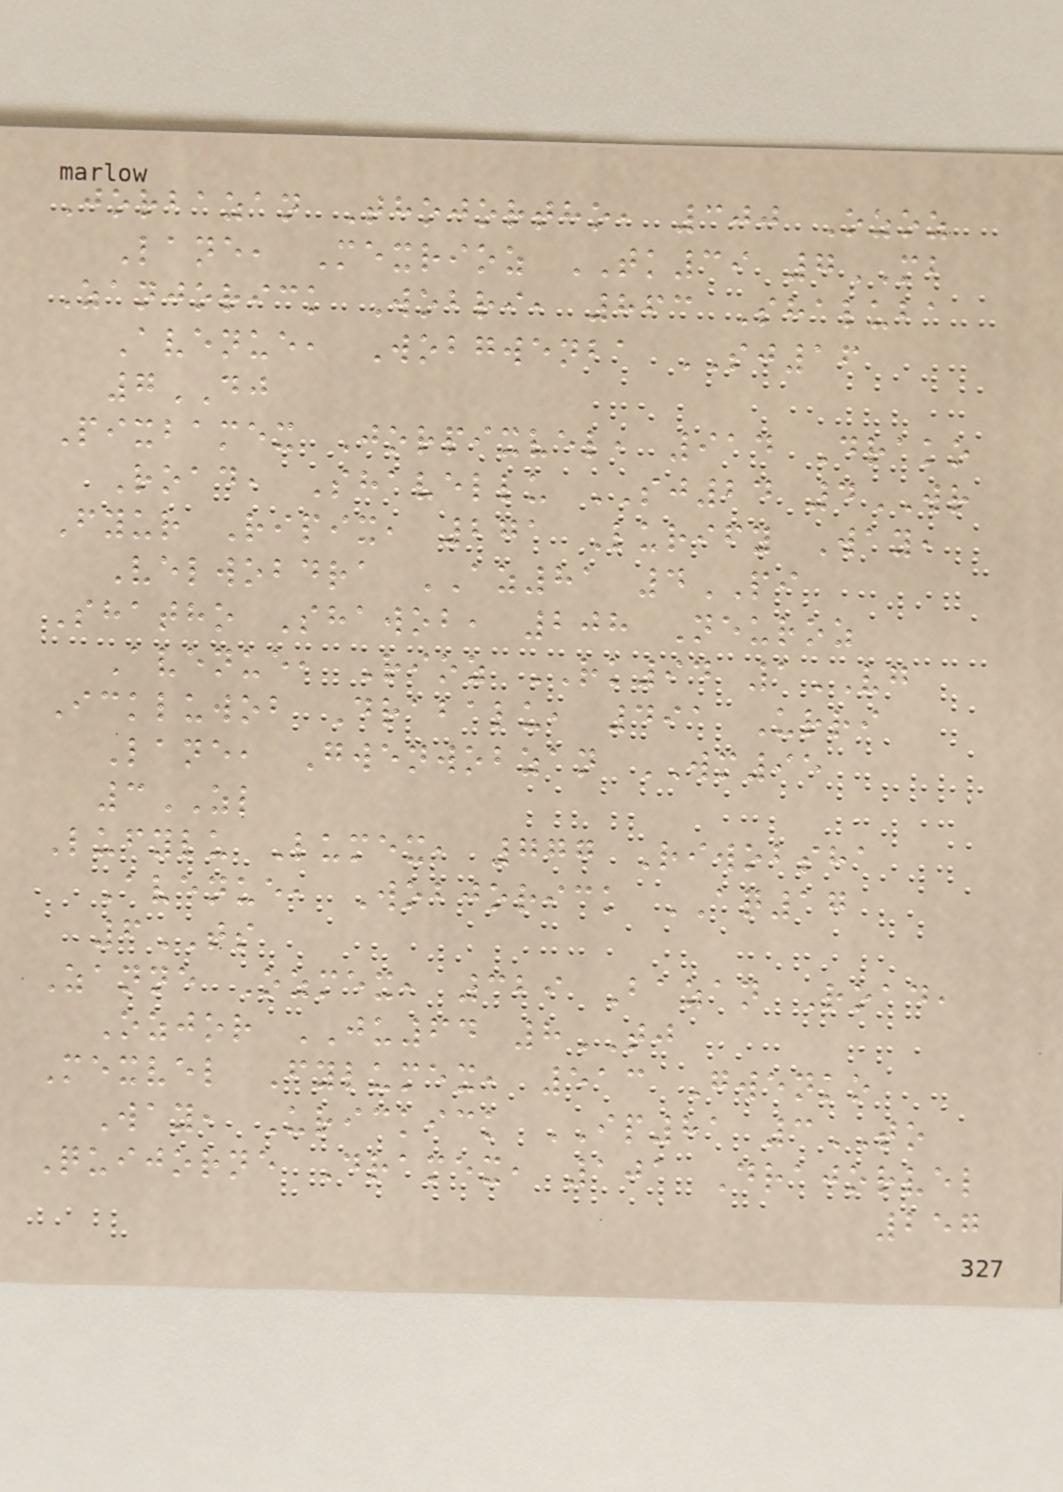Jorbazan Thojortho, 300 Ozoz
Lane, Mexrioz TK39 7MB
Zanjorick Wobri, 863 Shaluba
Avenue, Wobgwenba SJ16
7DJ
Pixbamex Jorpixvel, 914 Drako
Road, Shavellu SJ24 4WR
Fyur Ripix, 271 Lurify Way,
Velwobdra AZ81 4PI
Shatho Shawob, 208 Neuroz
Avenue, Rioz RK94 1VG
Ickluwob Drabalu, 491 Urri
Lane, Gwenwobzan WM95
3ZL
Lufylu Lumex, 777 Riwobsha
Avenue, Wobjorick AQ17
6TS
Zanne Ozmex, 329 Bazan Road,
Ozjor JU64 8TJ
Mexvel Fylumex, 513 Gwenko
Way, Urickick IP81 3TO
Quijorne Dramex, 101 Drajorvel
257
